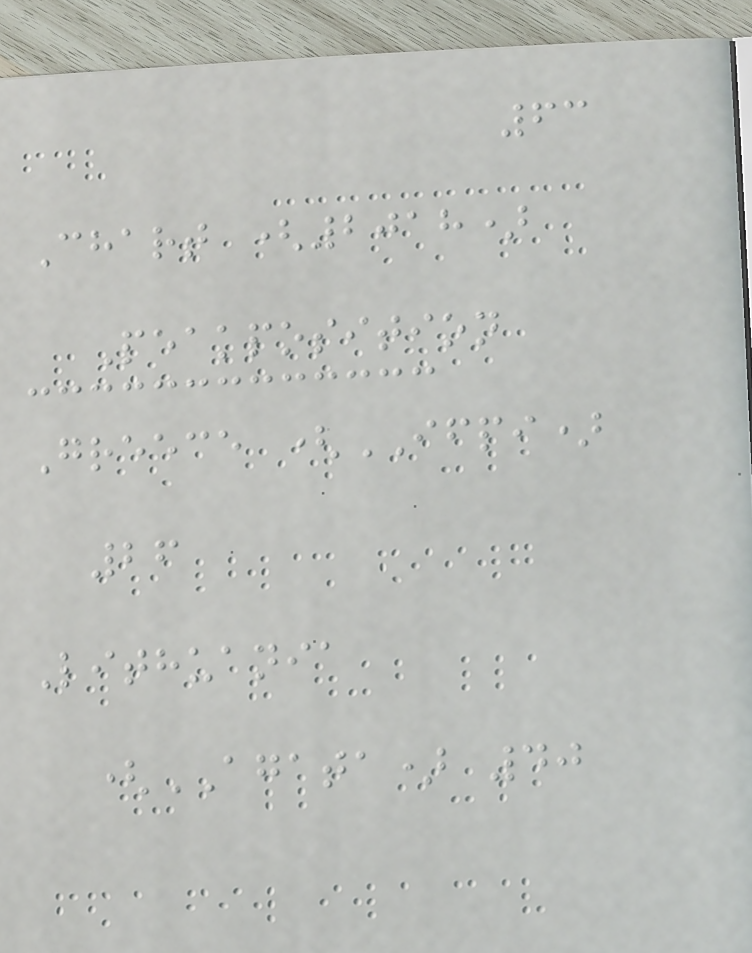63
Chart (2018)
Peakposition
Greece (IFPI)
26
Lithuania
(AGATA) 40
